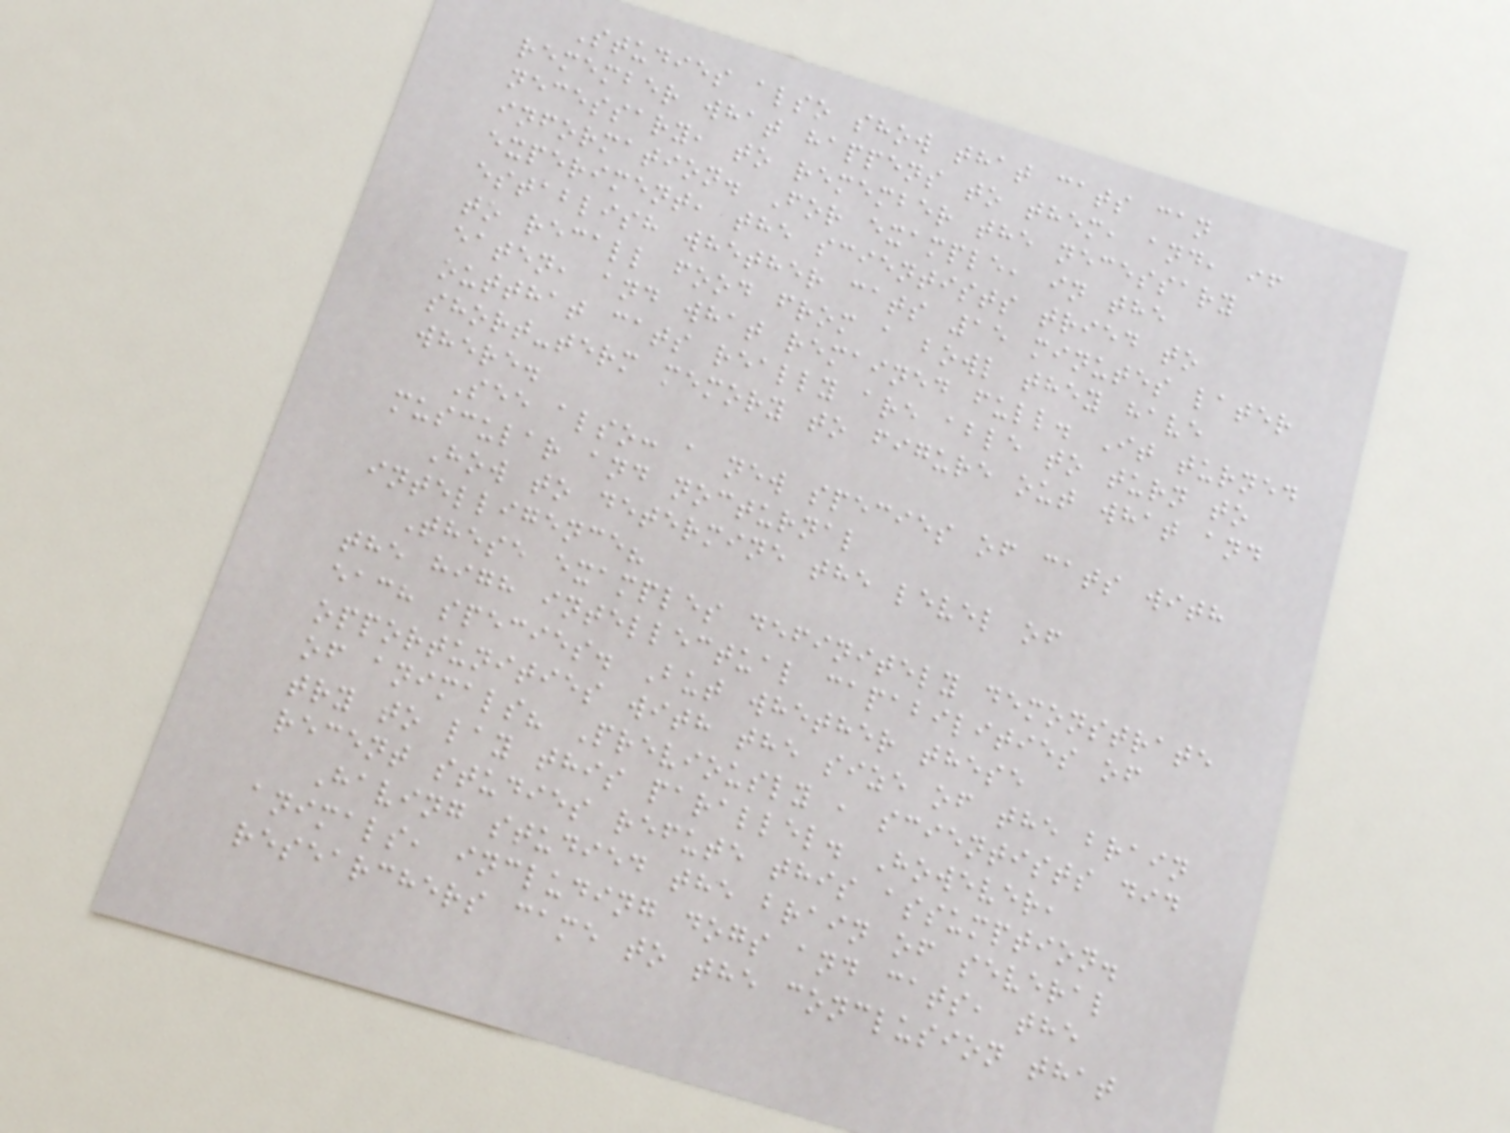Studies also show that cats can
remember what happens to them, and, if
necessary, to remember the necessary
information. For example, in the
experiment, the scientists tried to
establish whether cats 15 minutes later
to recall food from a bowl they have
eaten, and what remained full. It turned
outthat cats really are able to turn to
short-term memory to figure out what and
where.
See also: a new species of cats with
muscular and nocturnal
How to determine the level of
intelligence?
These examples definitely demonstrate
the high intellectual capabilities of
each species. But whether these
opportunities with the size of the brain
of animals? Previously , scientists did
try to lay this parallel. However,
recent studies refute this assumption.
Having studied the brain of several
animals, including dogs and cats, the
researchers came to the conclusion that
